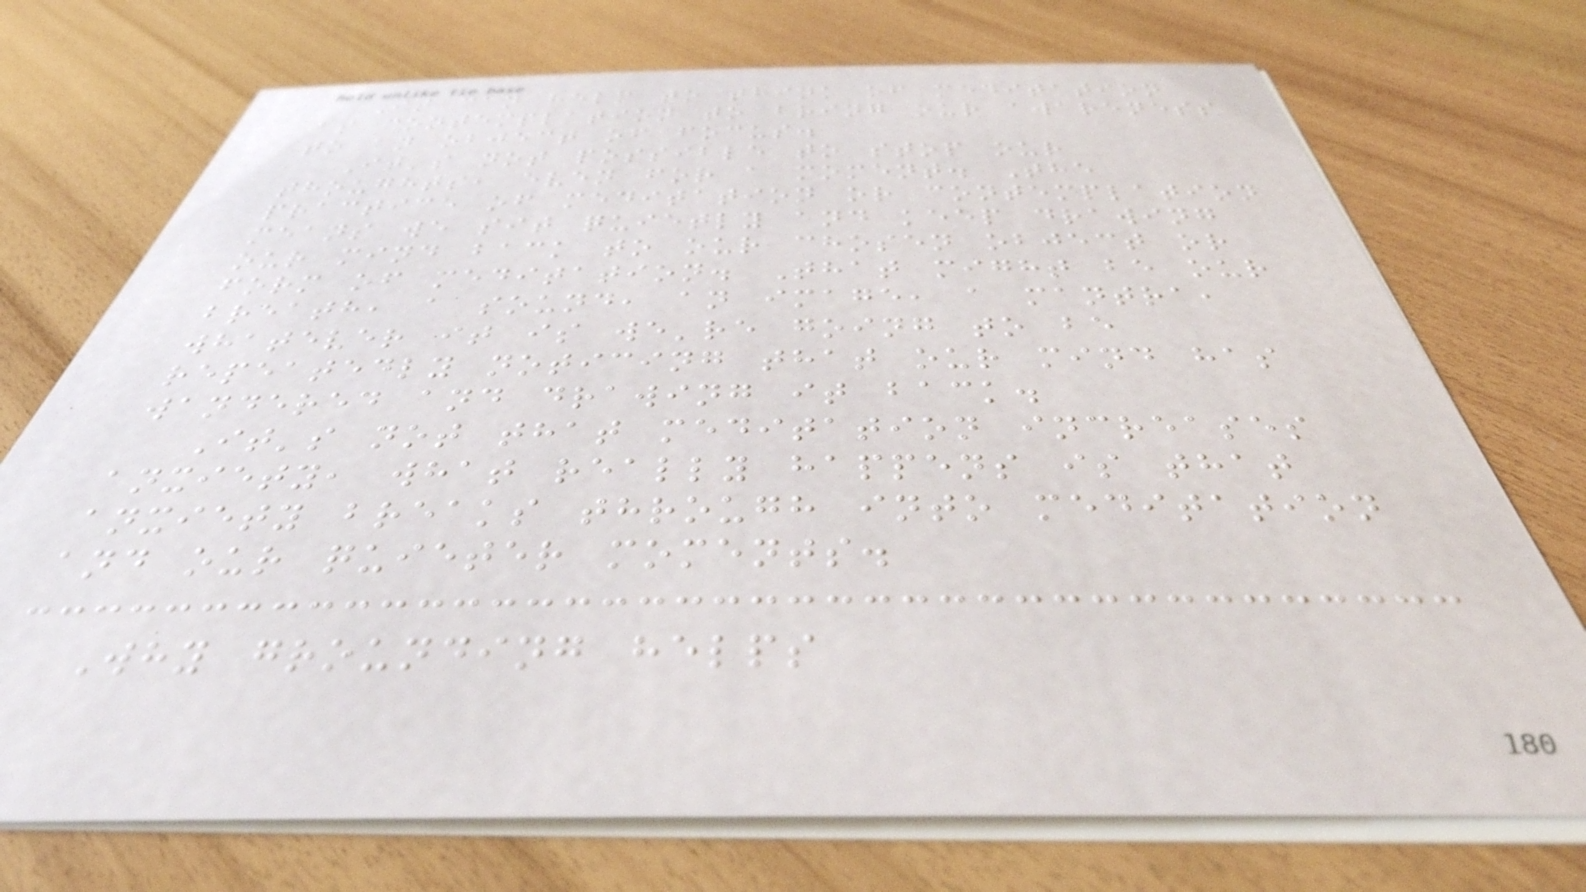It can help to think of meditation
as contemplation to bring our awareness
to an object of focus.
It's not possible to stop our
thoughts, even for a moment. The
practice of meditation or contemplation
means we sit quietly and keep drawing
our mind back to our chosen object or
form of meditation. That might be our
breath, a sound, an image, a mantra,
whatever it is we're going to be
repeatedly noticing that our mind has
wandered and drawing it back.
It's not that meditation increases
anxiety, what really happens is that
anxiety breaks through into meditation
and our quieter moments.
Why grounding helps
